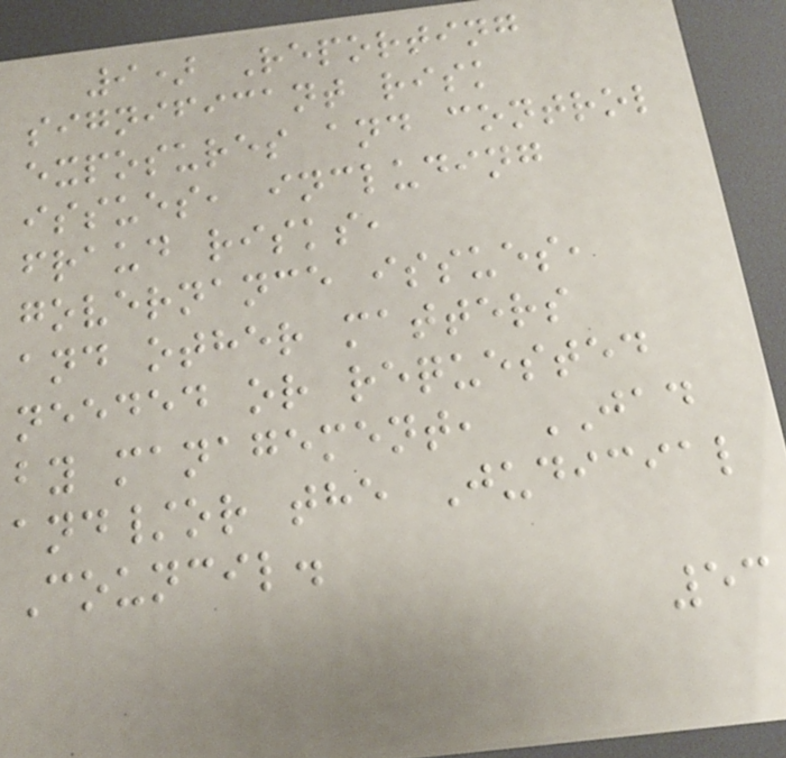9) Reporting
significant risk
exposures and control
issues, including
fraud risks,
governance issues,
and other matters
needed or requested
by management, JAD
and/or the Judicial
Council.
53
